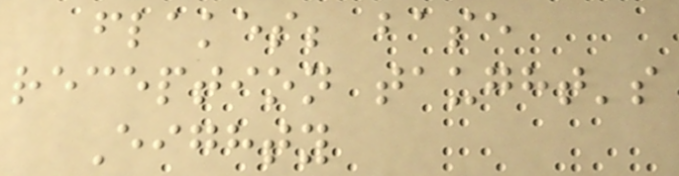flakes; base
reception taught's
Eighty
